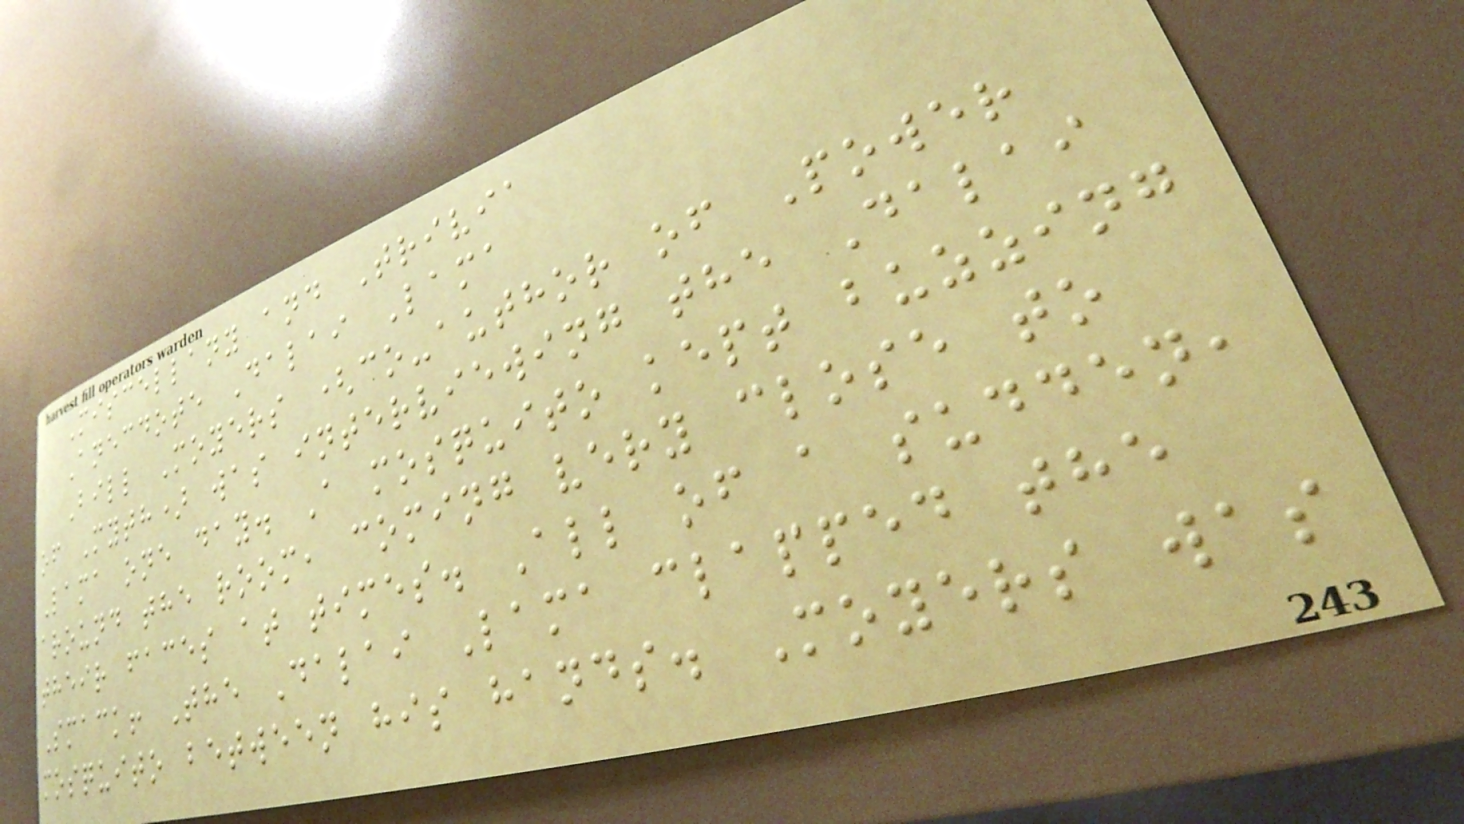Miscellany and Trivia
Anecdote Dalai Lama
Bill Moyers (co-author of Power
of Myth) was interviewing the Dalai
Lama one day. A mosquito kept buzzing
around the room, coming very close to
their faces at times. All of a sudden,
Smack! The Dalai Lama clapped the
mosquito between his hands. Moyers was
